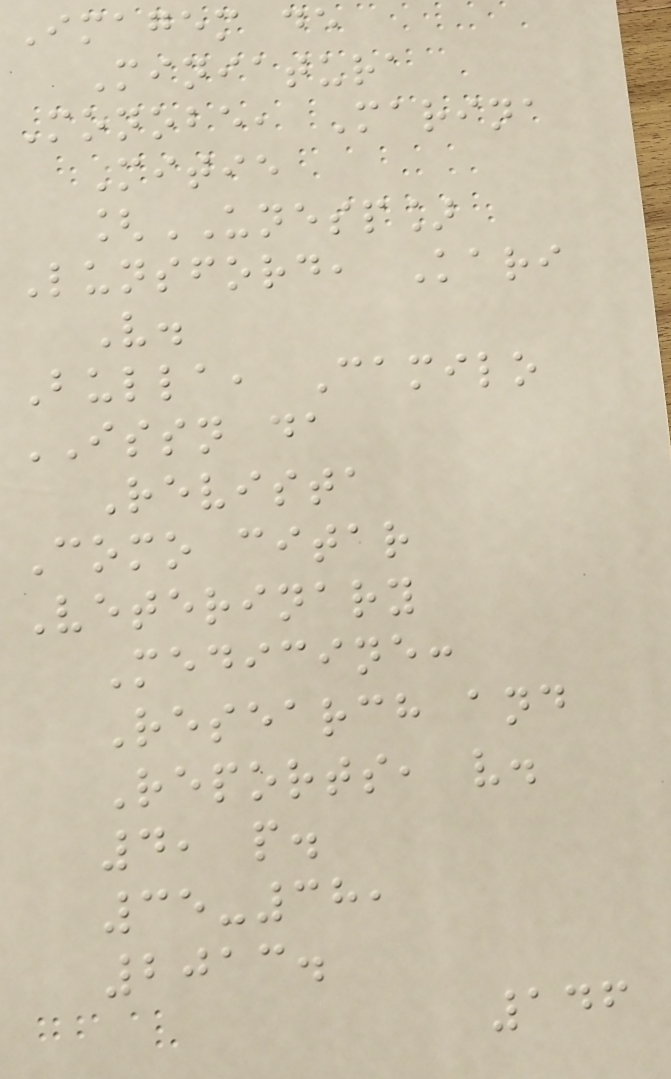Imagem de
Miniatura
Monobe, Marina
Mitie
[UNESP]
Lunsford, Kari
V.
Bulla, Camilo
ISSN da
Revista
Como citar
Veterinary
Medicine:
Research and
Reports, v.
4, p.
35-38,
2013.
146
